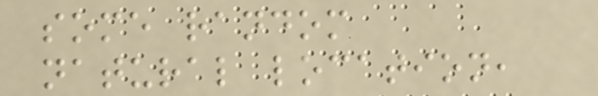some random
natural location,
